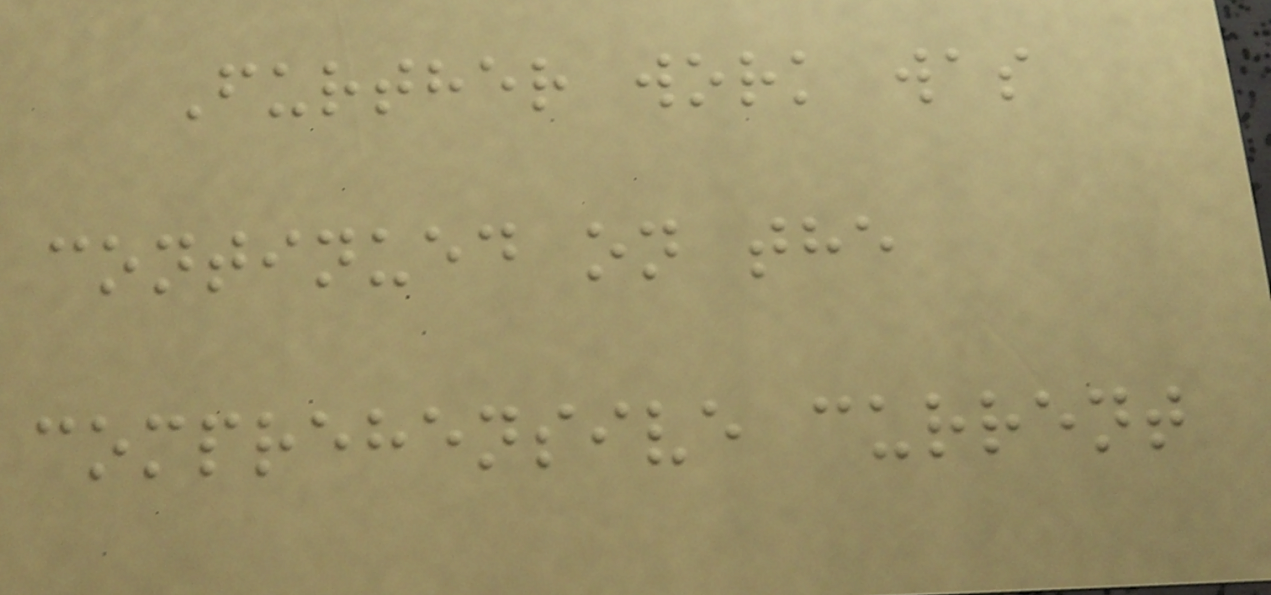Further work was
continued on the
comprehensive current
